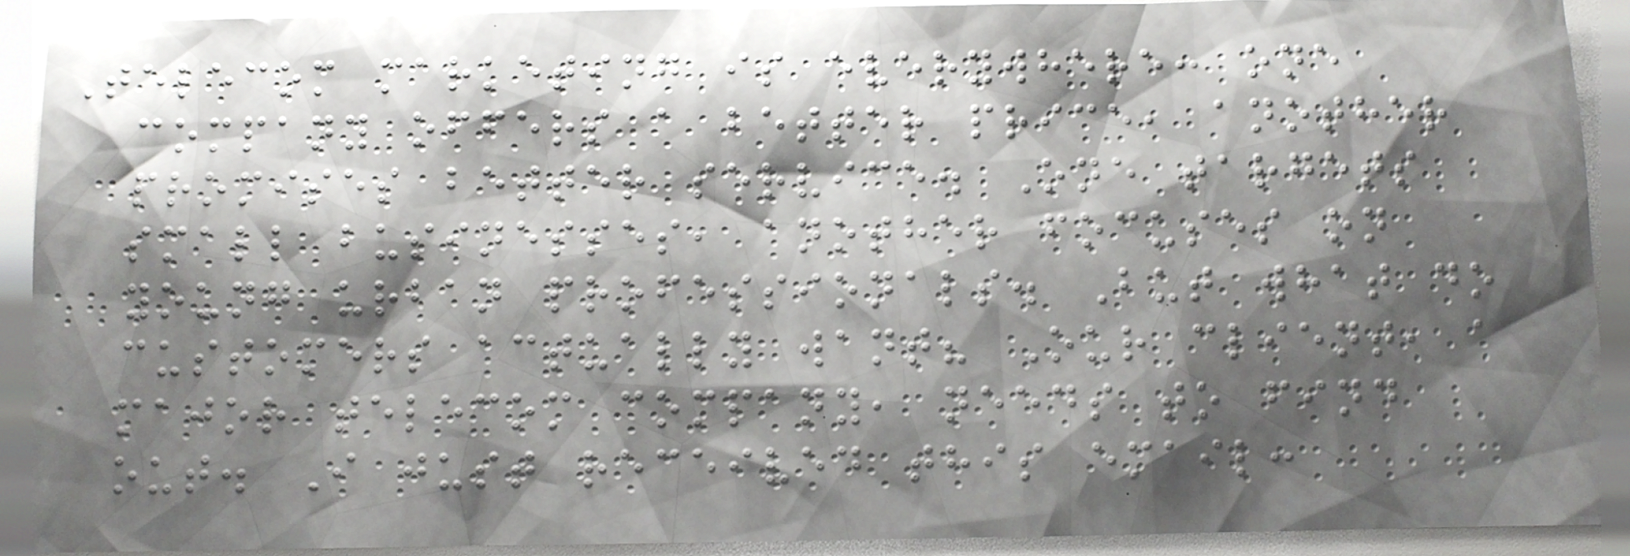Telecom marketing is everywhere: one
company offers a better price, another
promises better service. One targets
small businesses, another focuses on
young urban professionals. But what do
customers actually want? Our client, a
major telecom company, needs to find
out. I just received this email:
